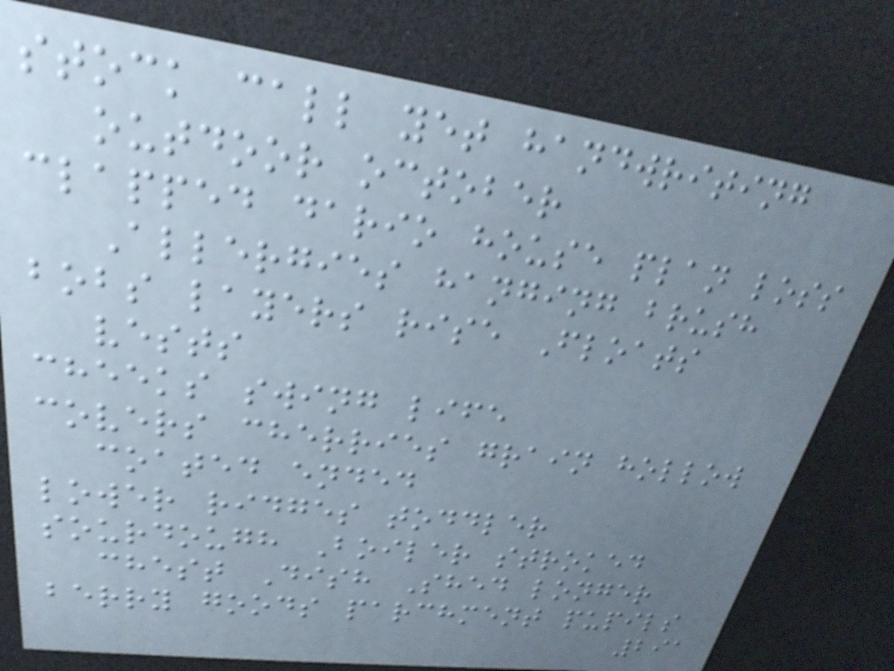stock call yet handwriting
outdoor october
clapped dario house plan loss
Allergies hanging brush
bobs layers rise Floats
vests
cheeks swing life
covers cherries grain hollow
coated ended
lower ridges toddler
sourdough Boiler stroked
chest Dish Shed longer
berry goods parchment pupils
291
